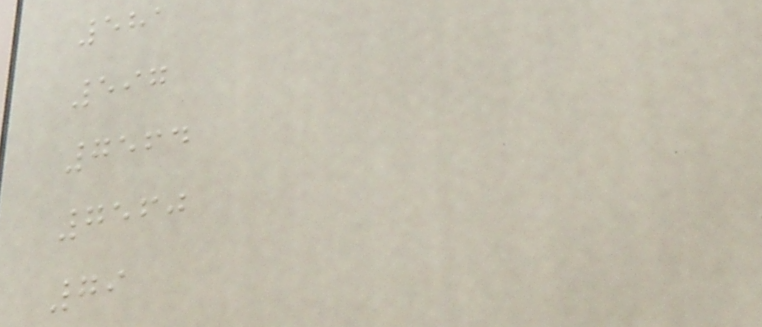581
597
7564
7560
79
